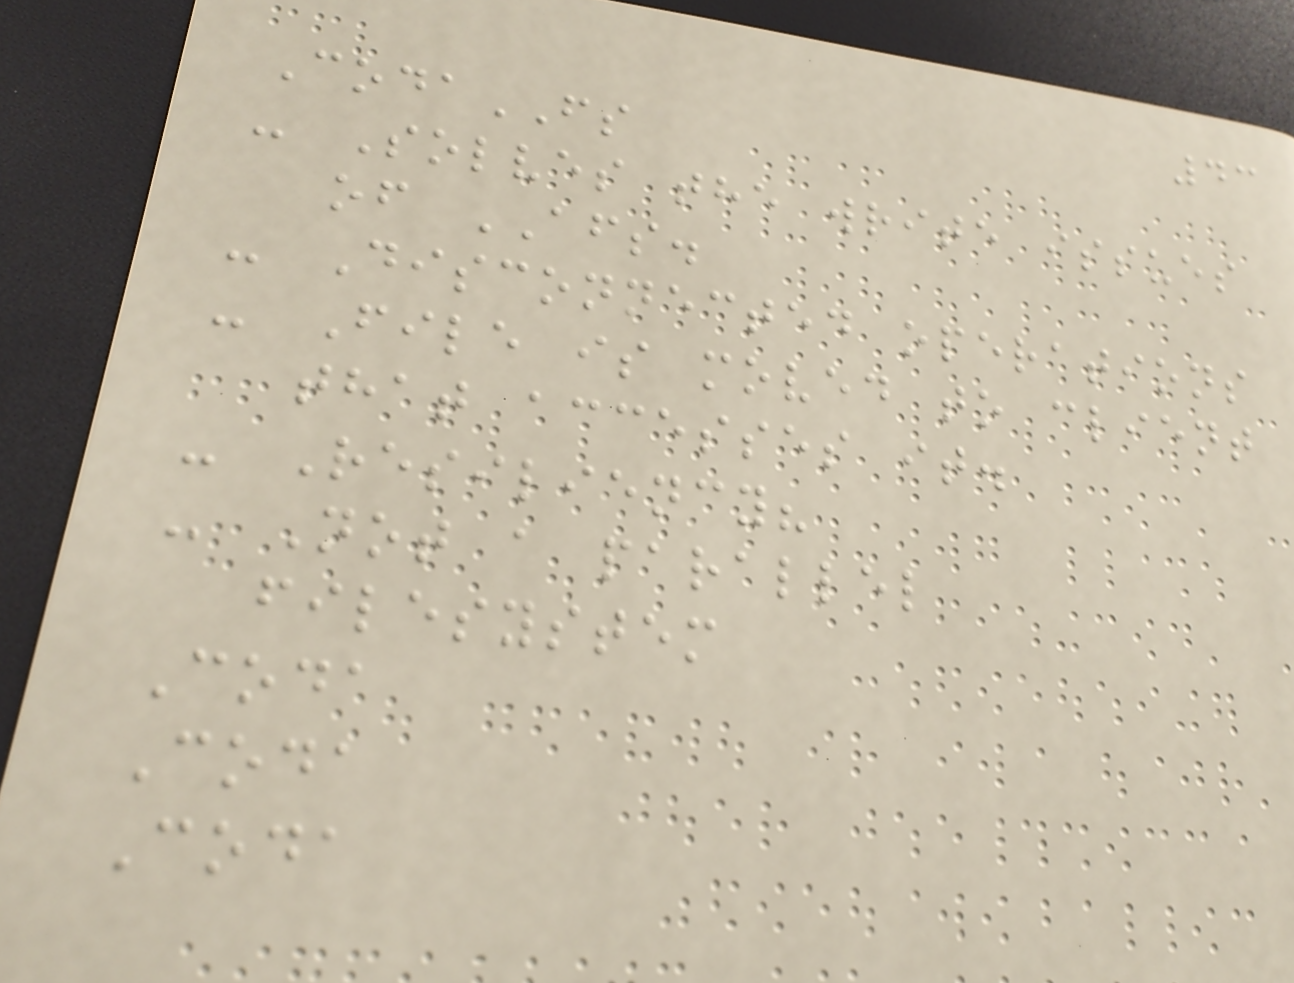43
CodaFS
- Solves the write issues
of AFS.
- Disconnected operations
- File is moved to client
that accesses it.
- Resiliency?
- Not a parallel
filesystem
Coda
Coda
Coda
